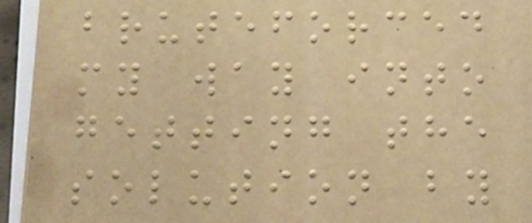bruteforced
my way into
getting the
solution by
